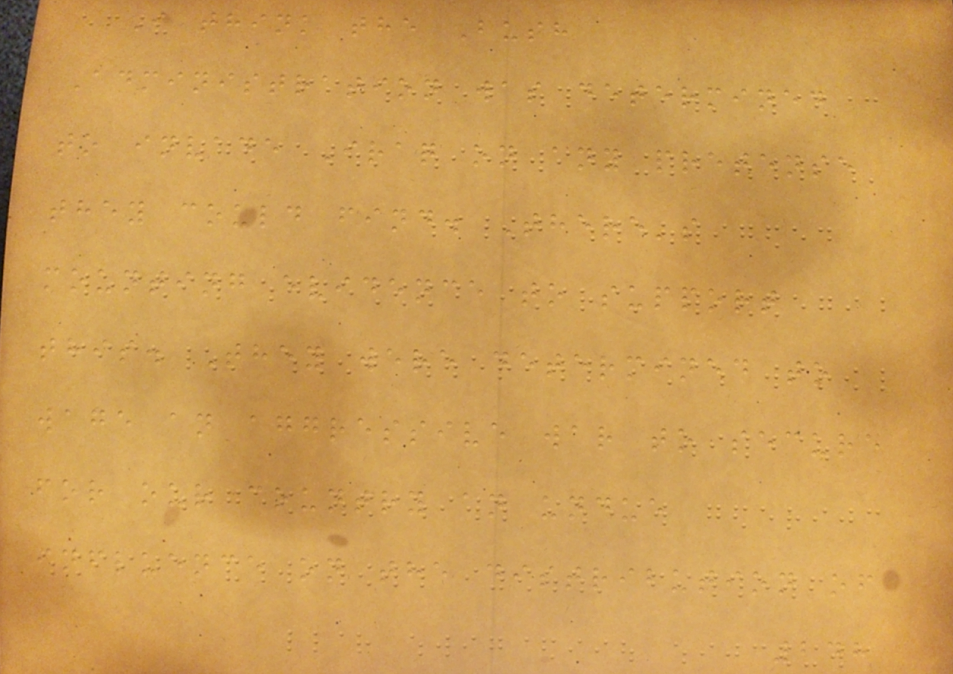I think the Bush
Administration was determined
to invade Iraq on any pretense
they could find. There's
mounting evidence to support
this. They were determined to
wage an aggressive war to secure
for our country an undue
influence on the distribution of
248
